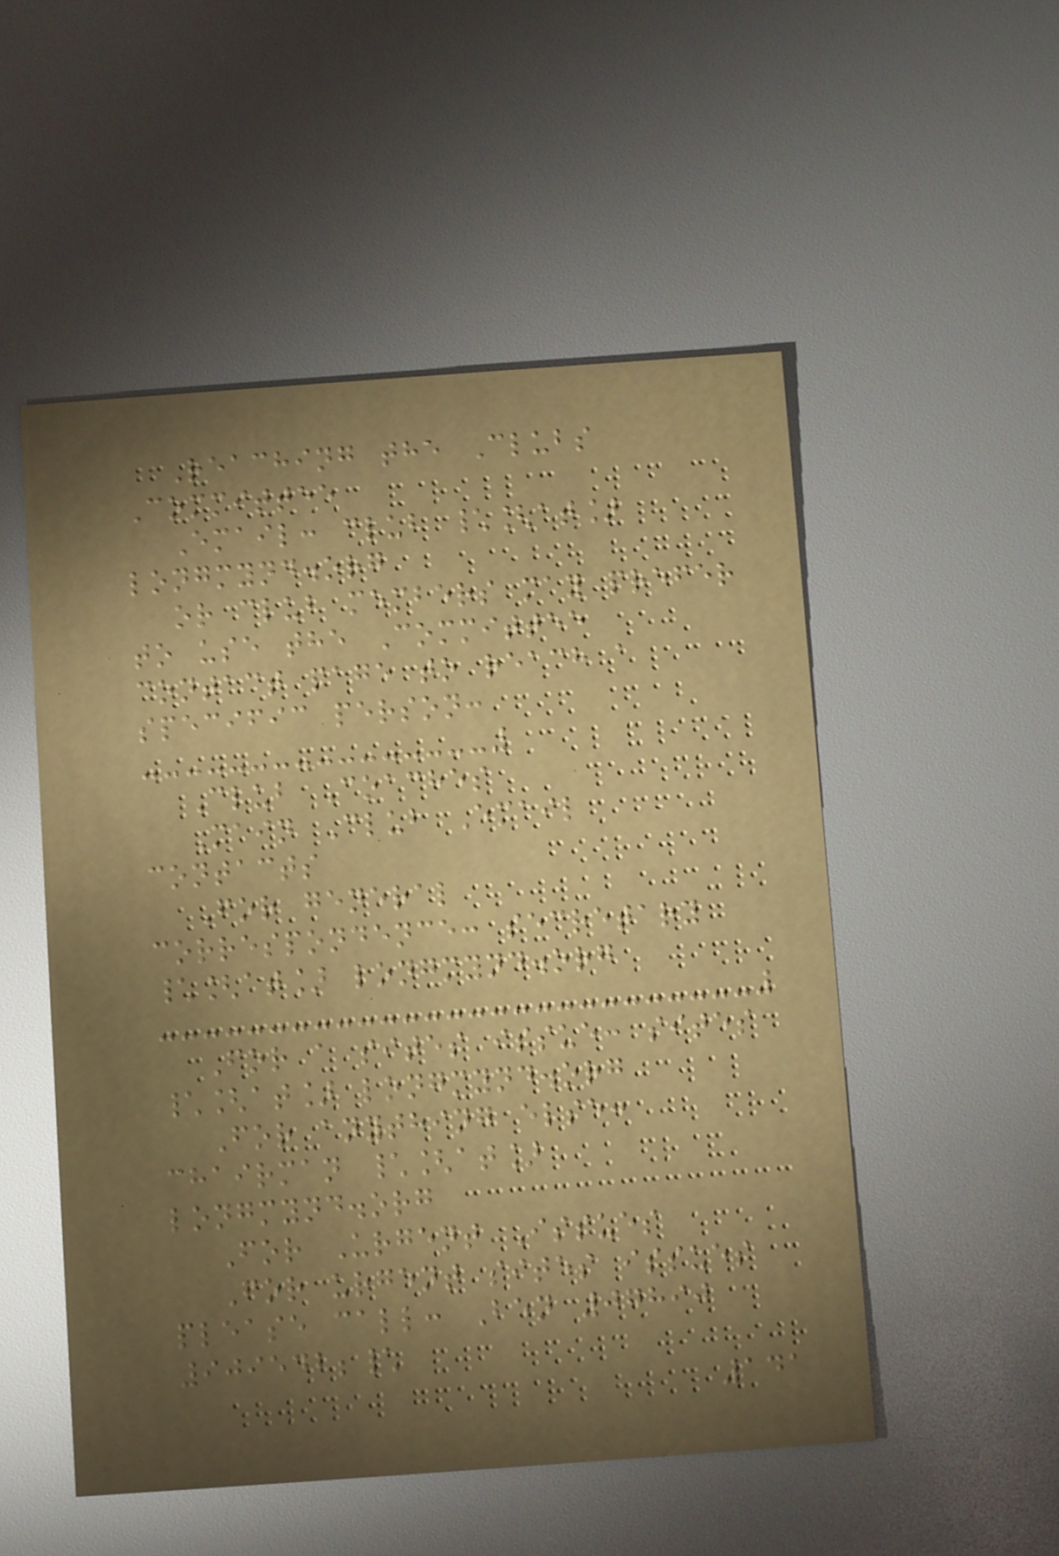Reaching the Clubs
Committee
Email: club \[at]
longmynd.org
or club members may prefer
to use the Committee
contact page to reach a
specific person:
Club Coaches
Main Club Email
contacts
For general
correspondence: secretary
\[at] longmynd.org
For a sites issue: sites
\[at] longmynd.org
For anything else:
chairman \[at]
longmynd.org
For Urgent Issues
For urgent sites issues
please call: Ben 07890
909542;\
141
